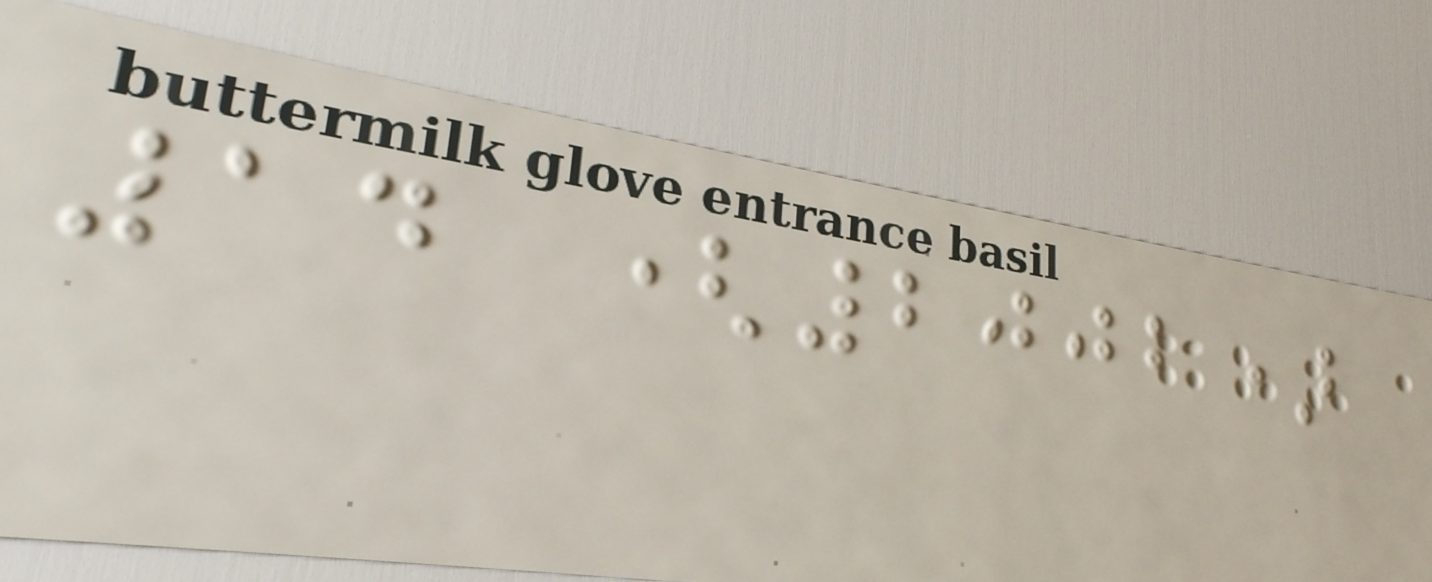14 (2002)
